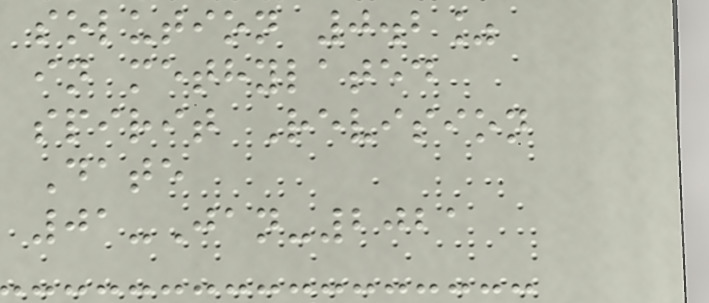solution 0.2%
in methylated
spirit Revision
Date
01-Jan-2021
